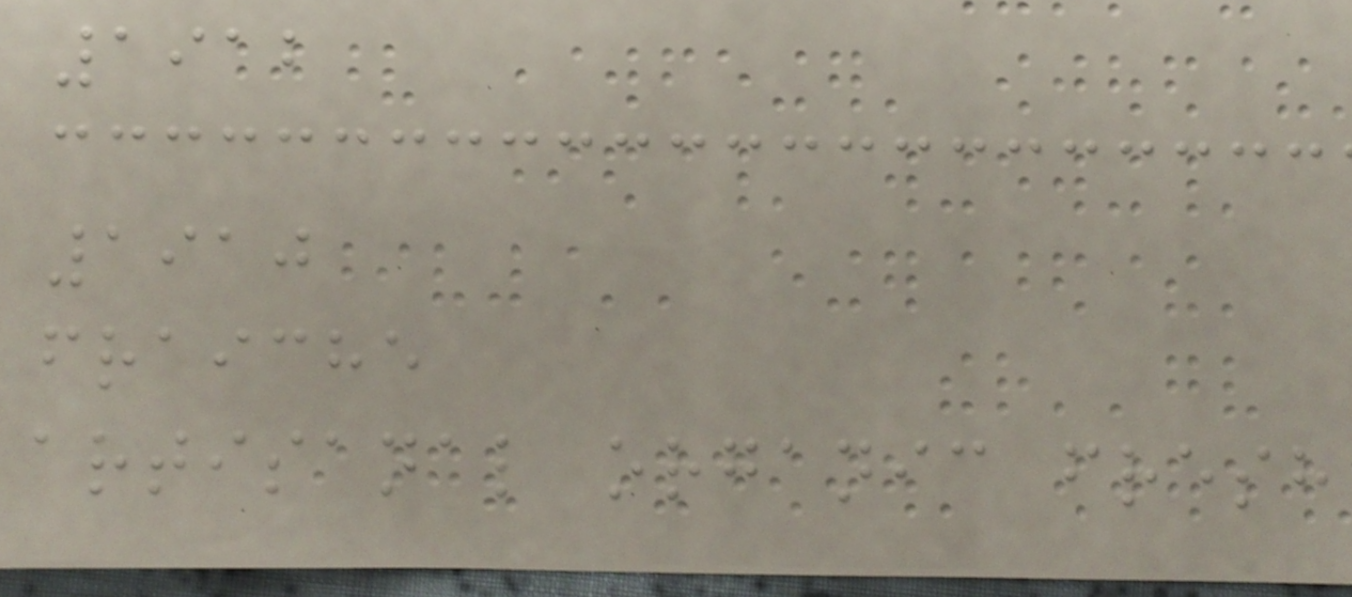1912
1910
fraiche
artisanal organic fresh
